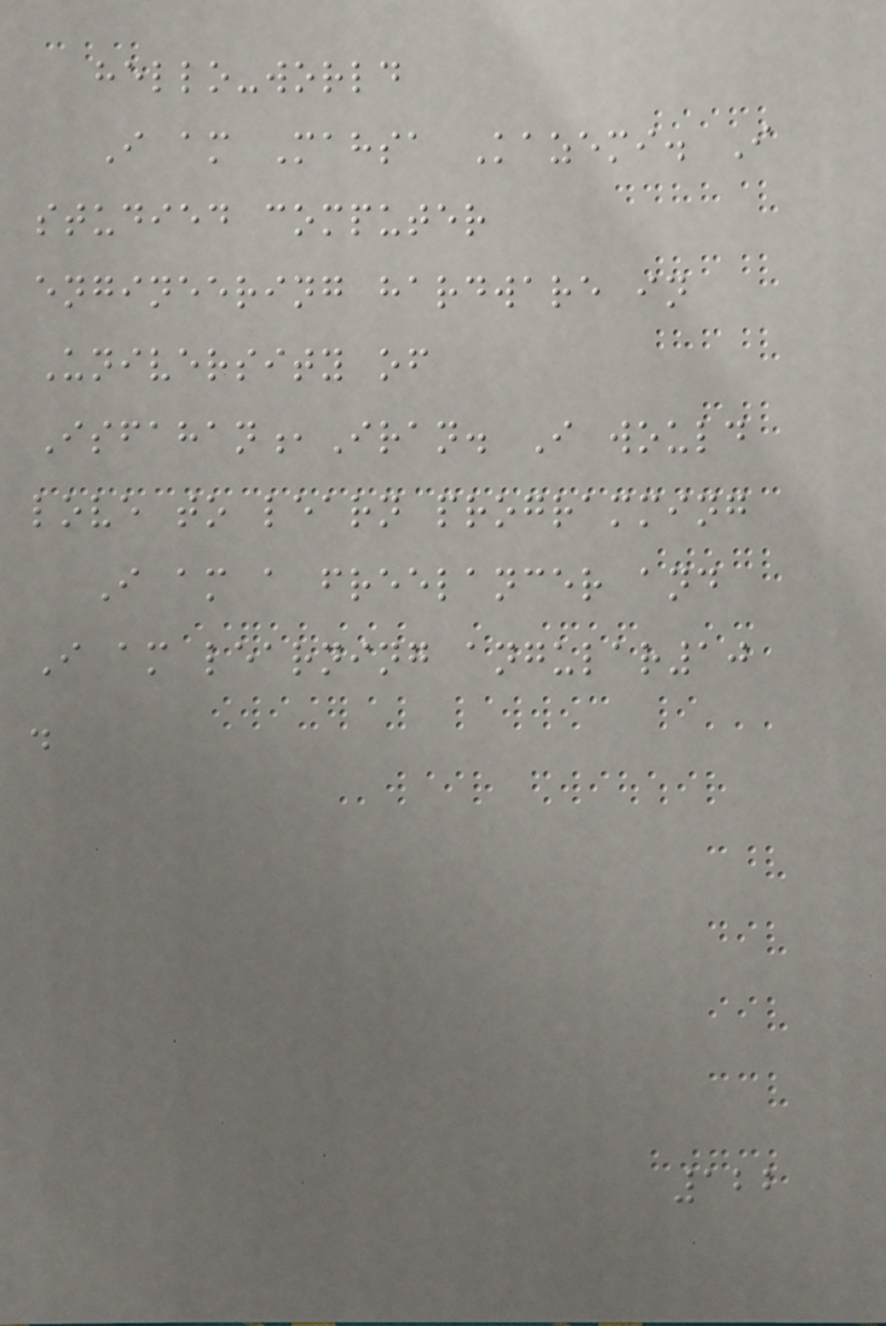hello-world
I am Mahsa Kazemi. I
studied computer
engineering hardware in
University of
Isfahan,Iran. I would
love to learn programming
I am a freelancer and
I am learning angular10
.
122
